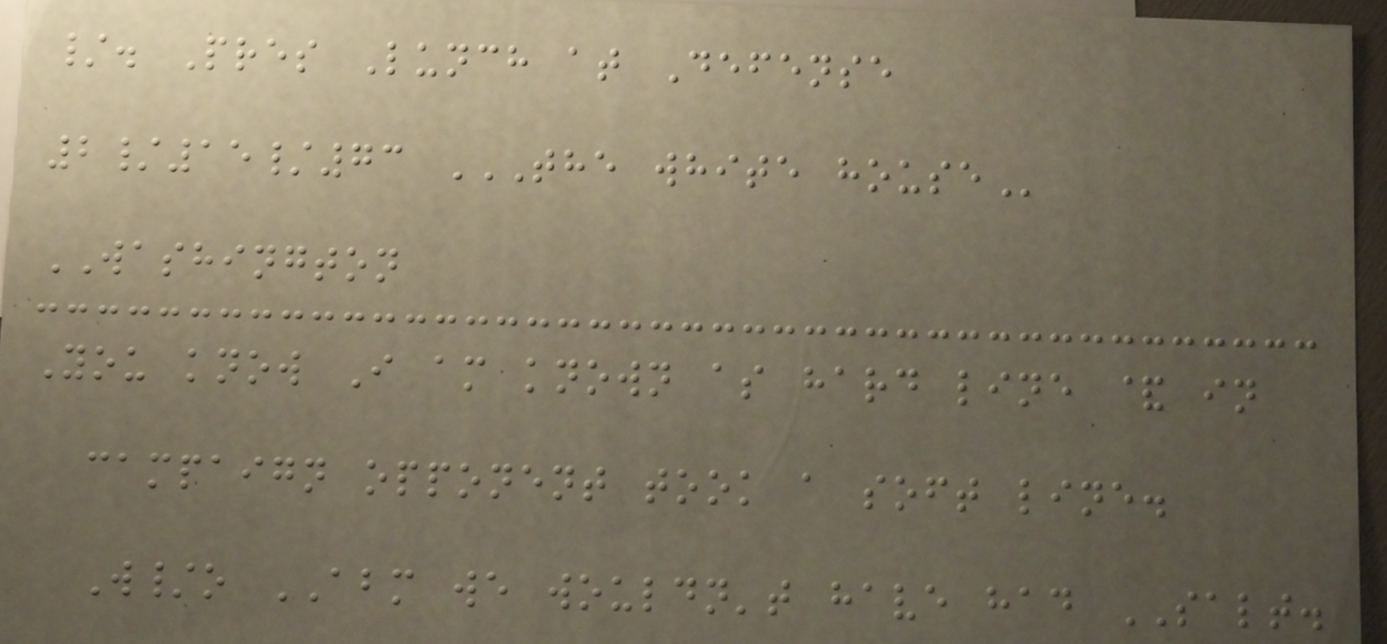/. Pres Lunch at Defense
2/15/73 THE WHITE HOUSE
WASHINGTON
You know I am known as hard line & in
campaign opponent took a soft line.
W/o ABM we wouldn't have had SALT.
